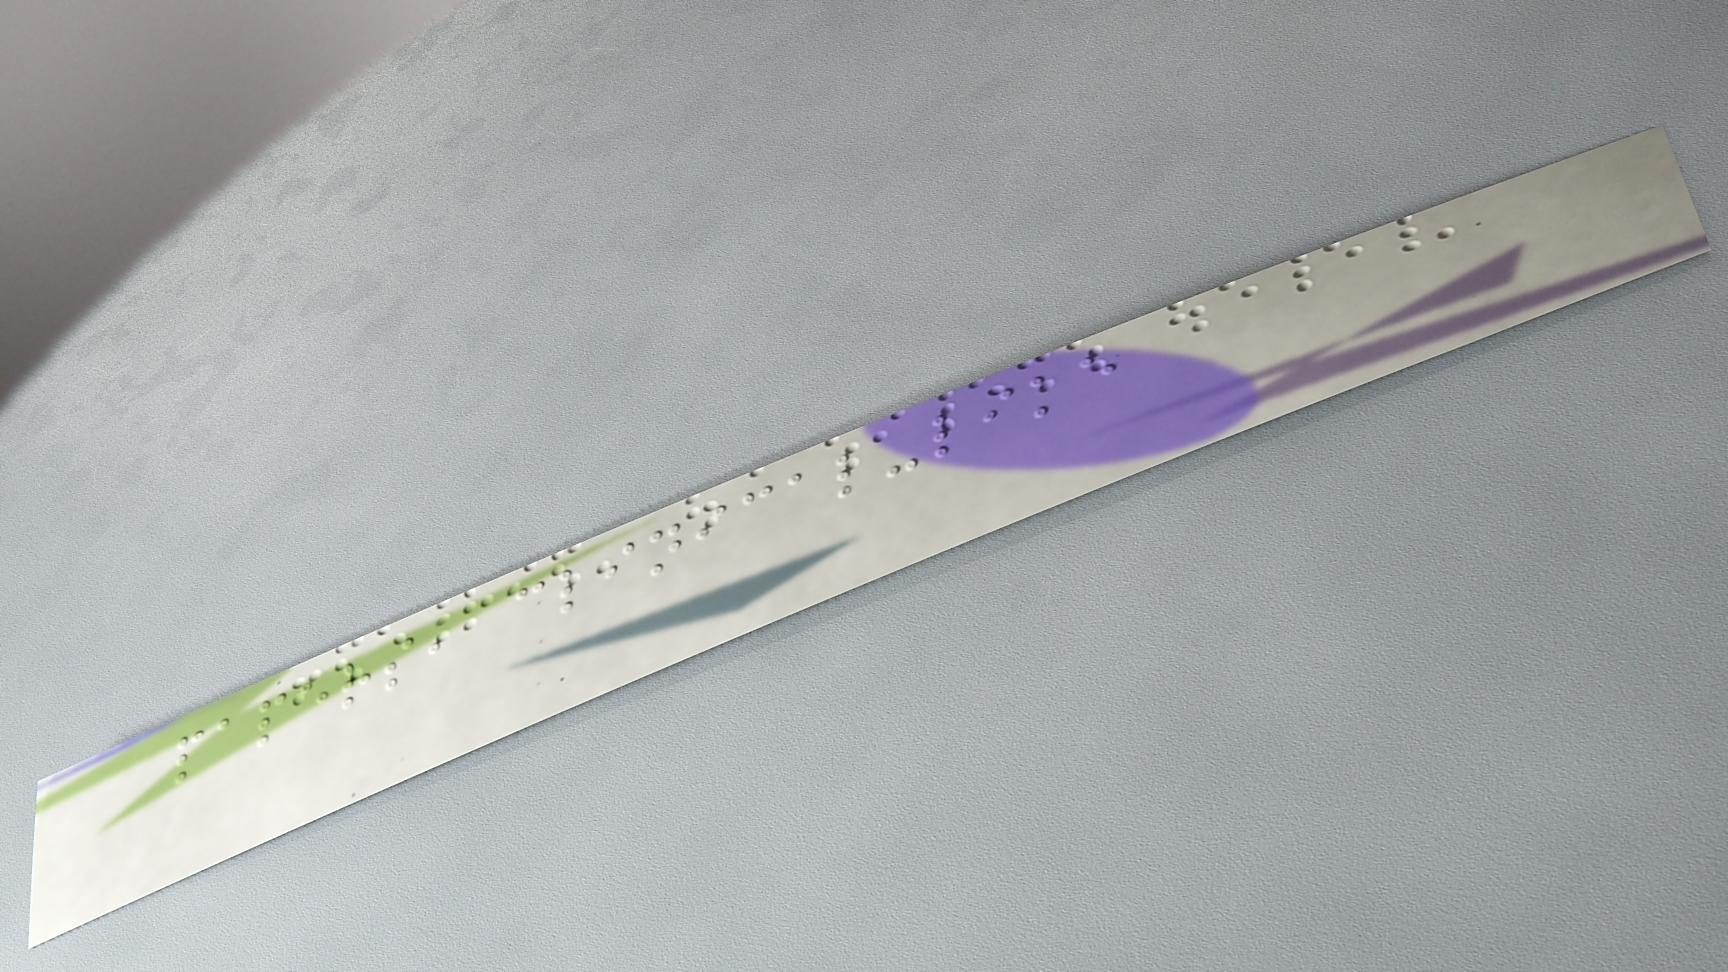papers, clinical-like
